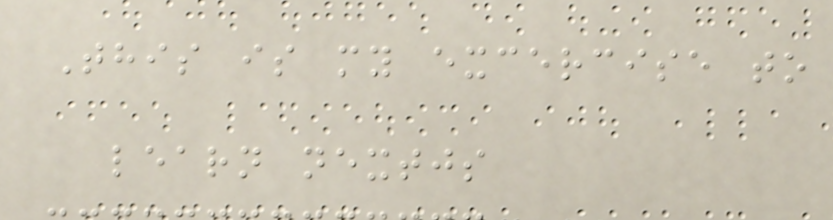This is my excercise to
learn nextjs
